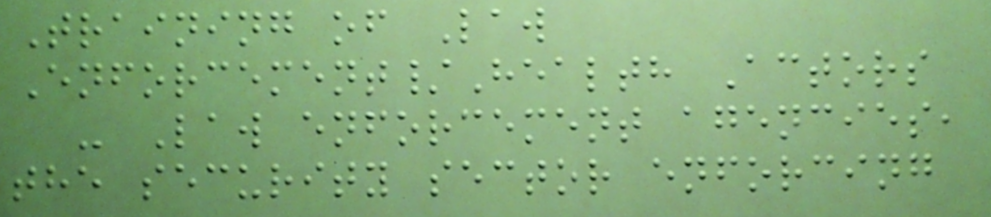Training of Law
Enforcement/Health Actors
- Law enforcement agencies,
the security sector enforcing
